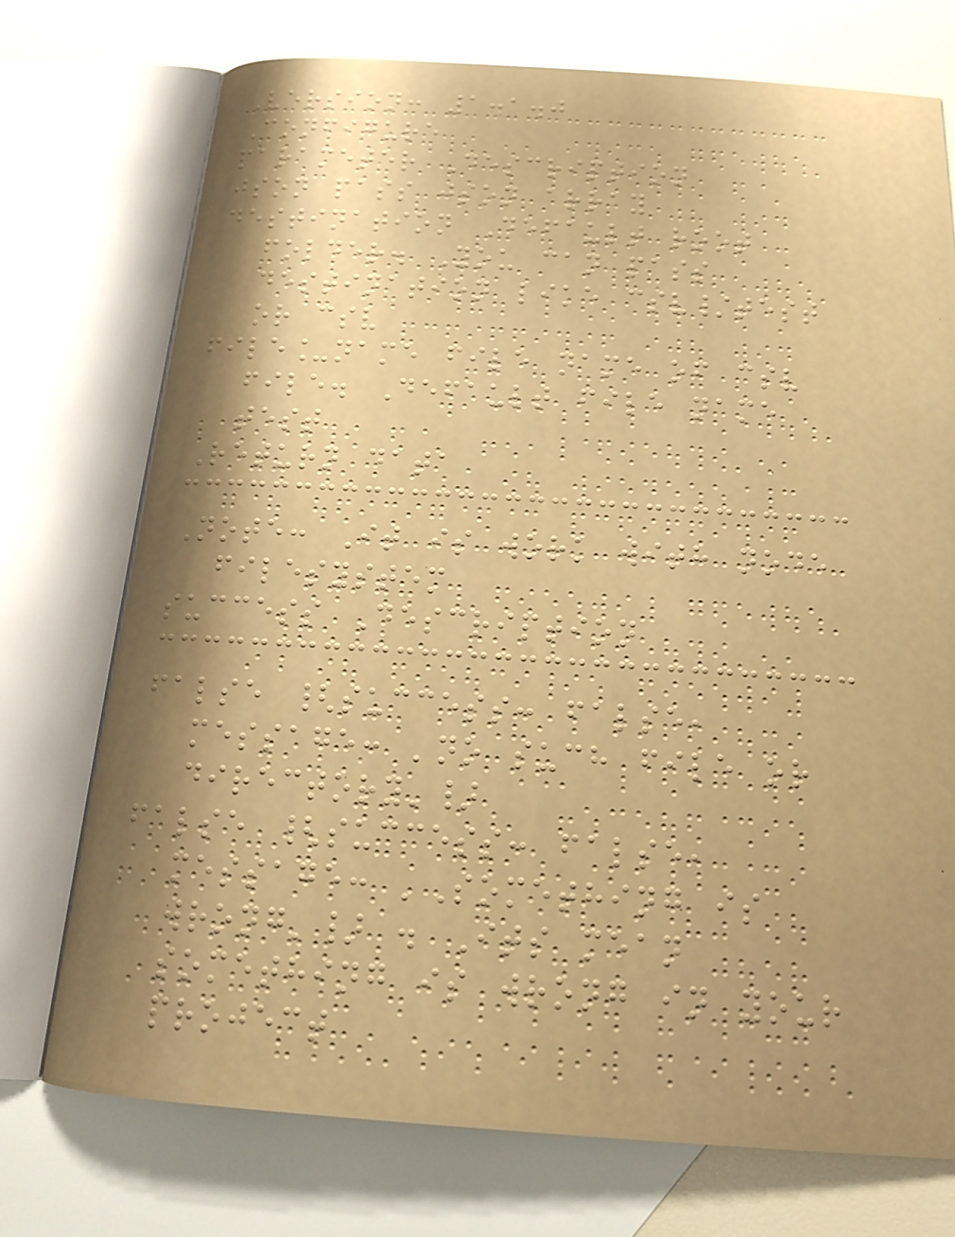Version: 1.1.0
Configure
parameter Description
json pass json array
destination Default root
folder. You can pass
destination like csv/test
or csv
file_name file name of csv
file. Default file name
test
Return data
Note: It is work with node
filesystem
success Description
false {success: false,
message: 'no such file or
directory'}
false {success: false,
message: 'Something is
wrong'} . Its mean
something is wrong in your
project
